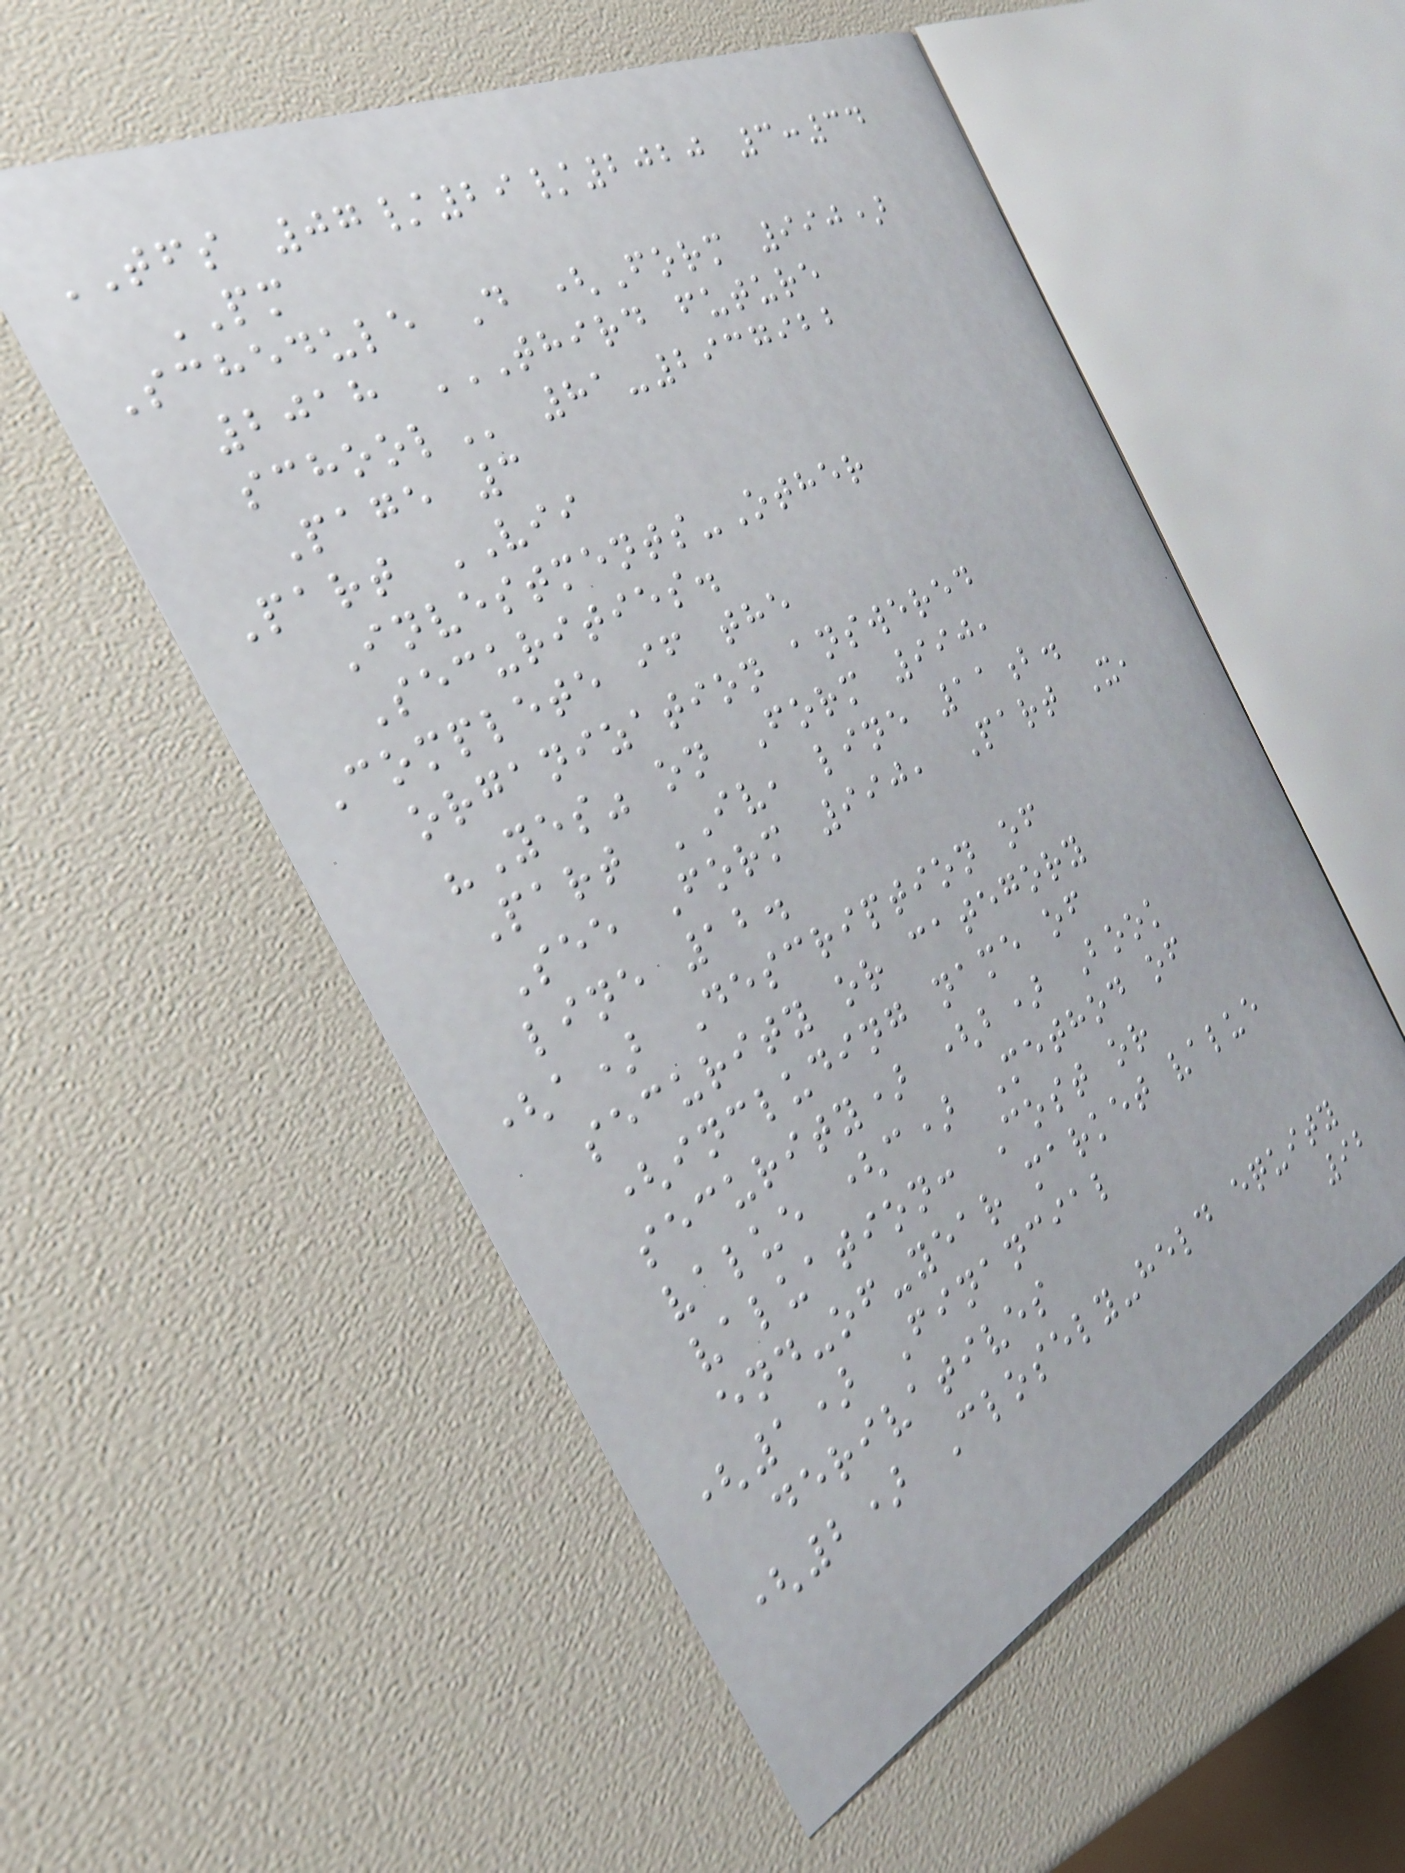TFS 07/29/2020 3:34
PM
Schedule D (Form 990)
2018 THIRD FUTURE
SCHOOL 81-2937922
Page 3
Part VII
Investments-Other
Securities.
Complete if the
organization answered
"Yes" on Form 990,
Part IV, line 11b.
See Form 990, Part X,
line 12.
(a) Description of
security or category
(including name of
security) (b) Book
value (c) Method of
valuation: Cost or
end-of-year market value
(1) Financial
derivatives
(2) Closely-held equity
92
